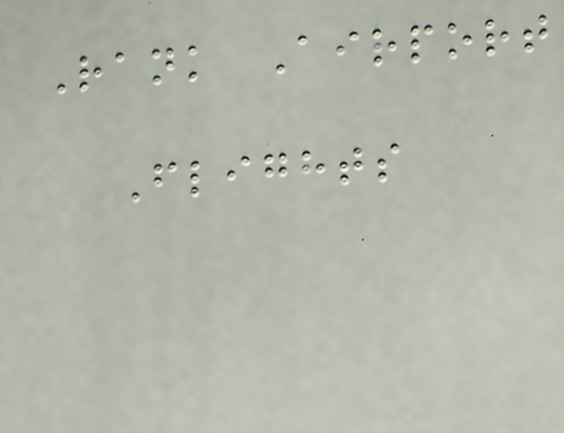Rank Airport
Flights
